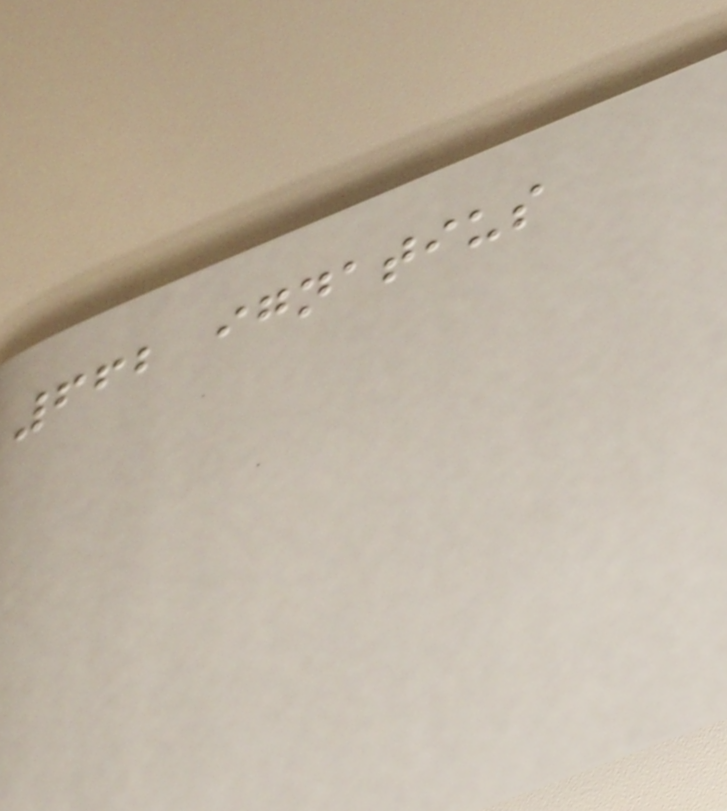662 ignatius
